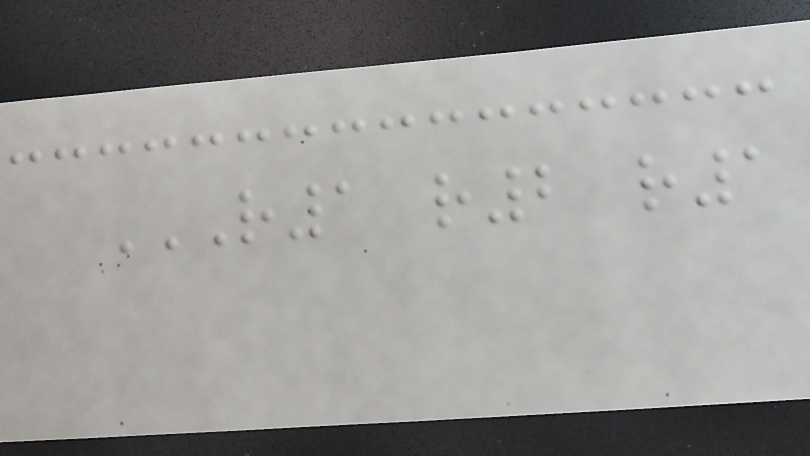R1 R2 R1
